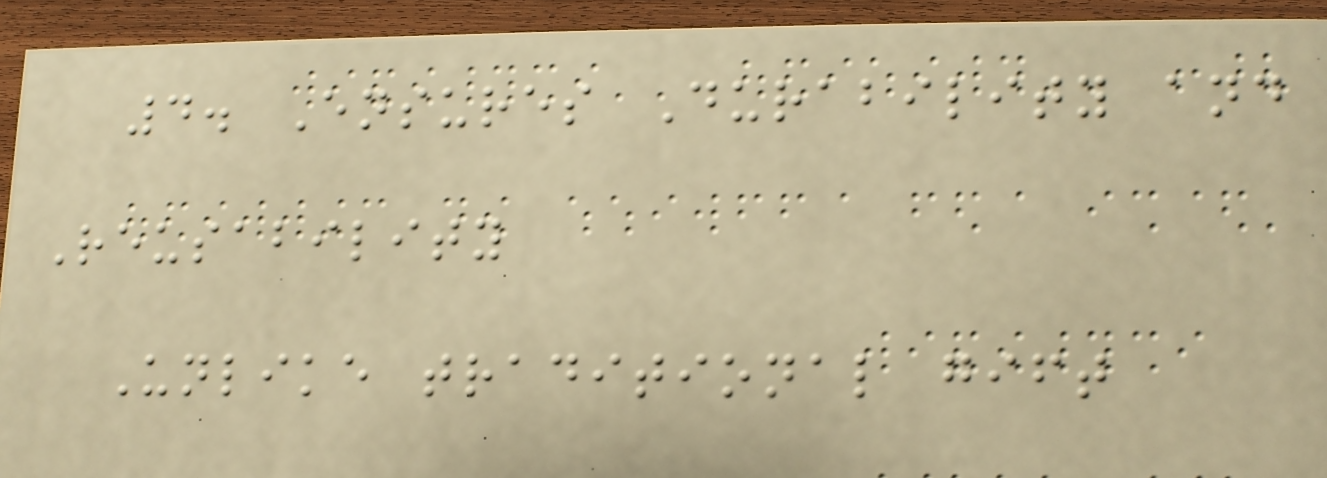4. Ensures Durability and
Reusability
Unlike traditional gift
